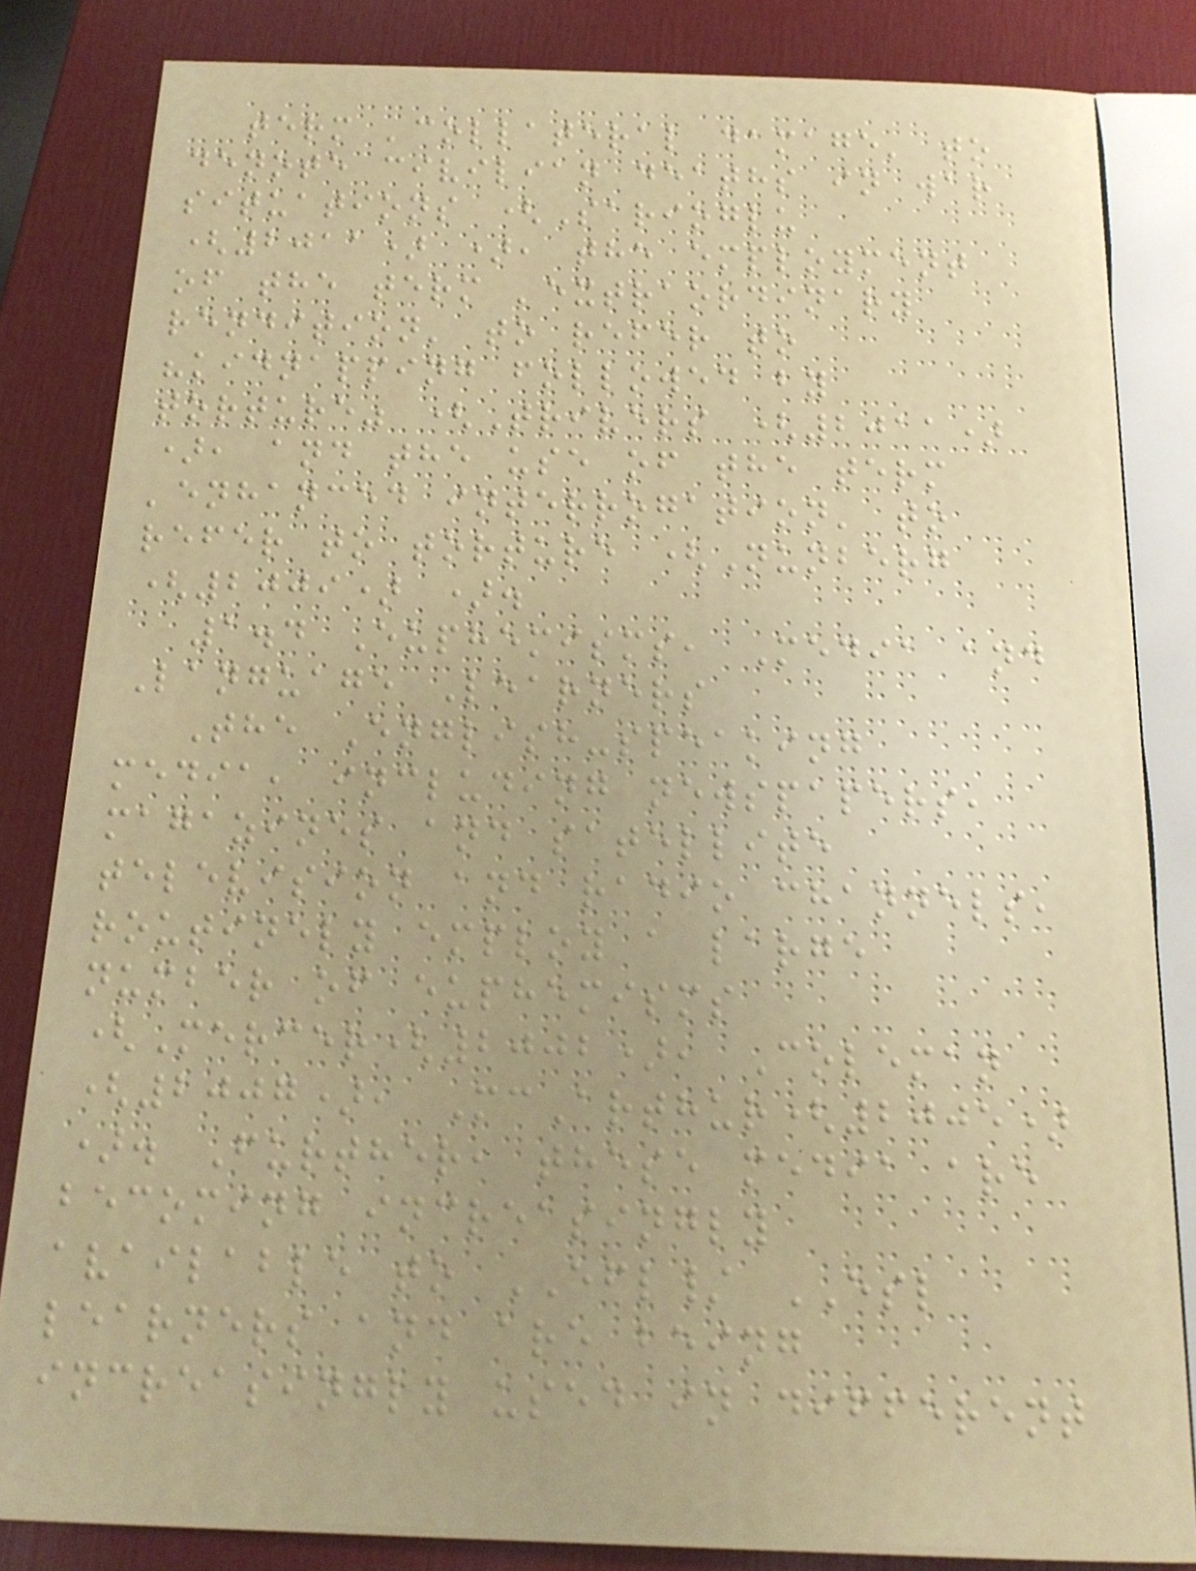term 'collateral damage' to
denote civilian deaths in war
situations (Sarioglu
(2011) ), the employment
of the term 'extraordinary
rendition' to refer to
"kidnapping followed by
torture" (Trivers (2011)
), and the use of the term
'enhanced interrogation' to
refer to torture (Nunberg
(2009) ).
1.4 Euphemisms, Media and
Language Learners
The English-speaking
media, including newspapers,
magazines and satellite
television and radio channels,
routinely employ a large
number of euphemisms
(Mercer(2002), Coleman
(2007), McArthur(2005)
). Further, these media are
becoming increasingly
available to EFL/ ESL
learners and are being
increasingly used in different
